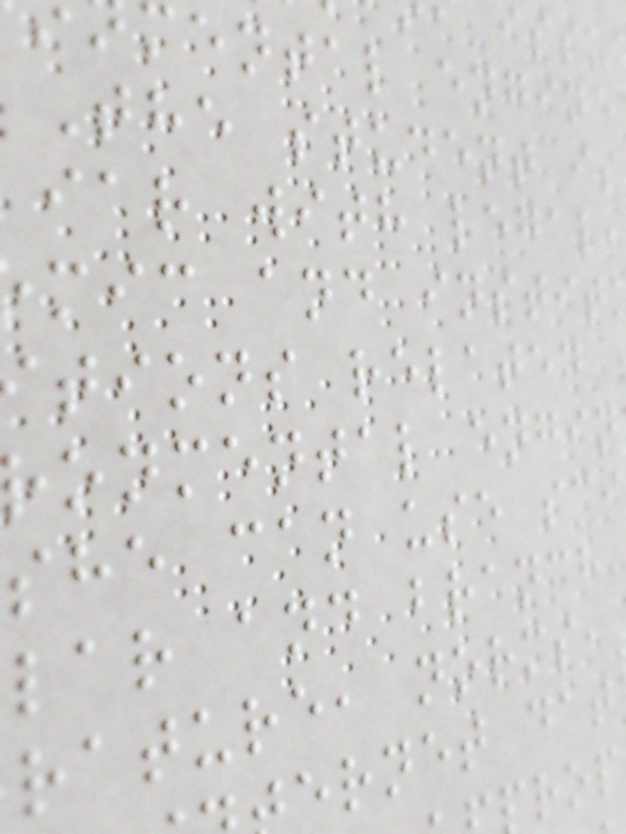ental engine
The student is
iar with legal
mic and instit
tions related
ronmental engin
she can use sci
lar and branch
rature, norms,
ernet dat
